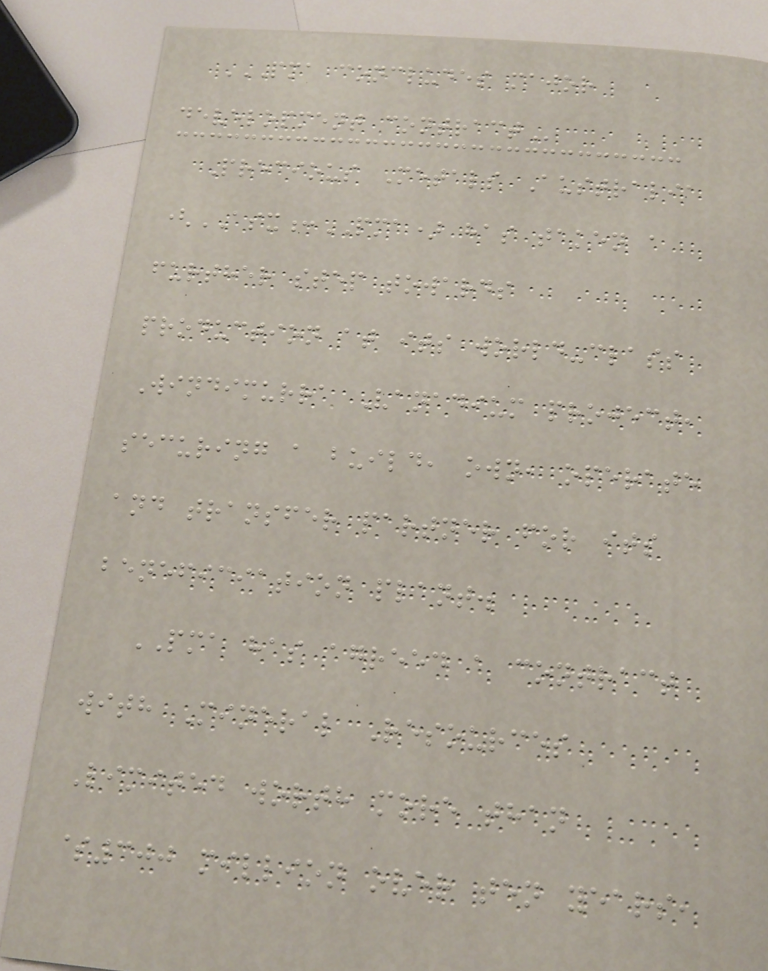PMA CONCLUDES MAJOR
DEVELOPMENT CONTRACT
Precious Metals Australia
(ASX:PMA) has taken a
further step towards
production at its world-class
Windimurra Vanadium project,
securing a build, own, operate
and transfer partner for its
beneficiation plant.
PMA has agreed a contract
with Mineral Resources
Limited worth more than
$300 million over ten years,
